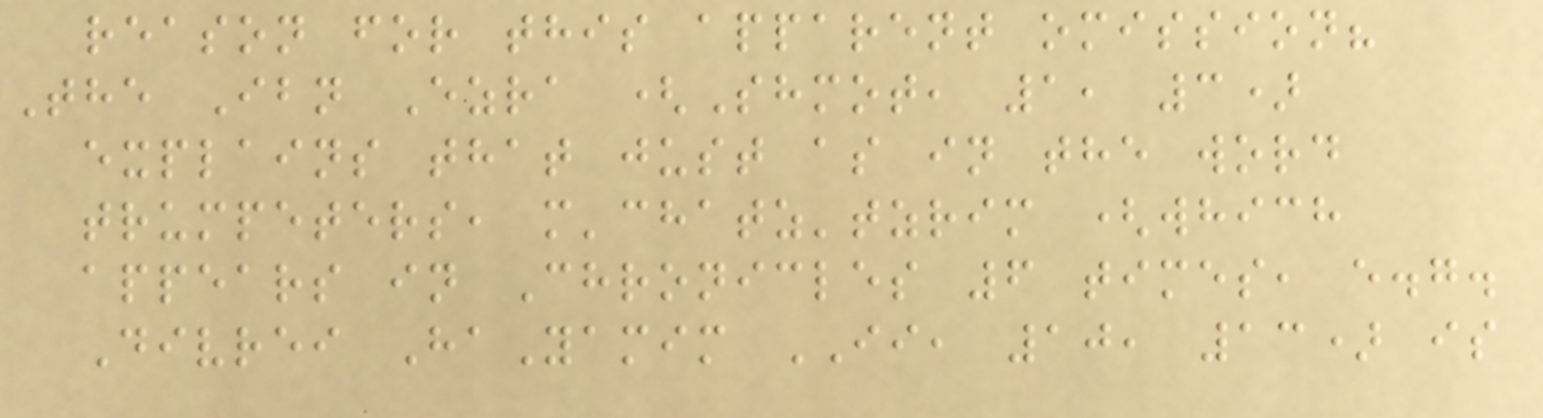reason for this apparent omission?
The Ibn Ezra (Shmot, 1, 3)
explains that just as in the word
trumpeters, m'chatz'tzrim (which
appears in Chronicles 6 times, e.g.
Divrei HaYamim II, 10, 13) is
